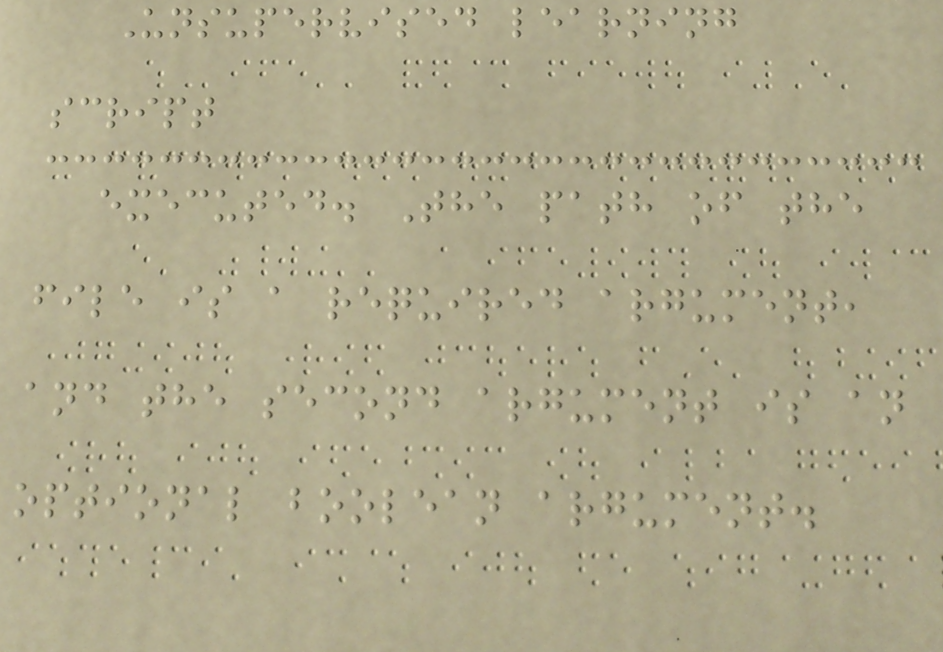Unsupervised learning
script
executed. The path of the
file is a required argument,
and the second argument is an
optional boolean argument.
